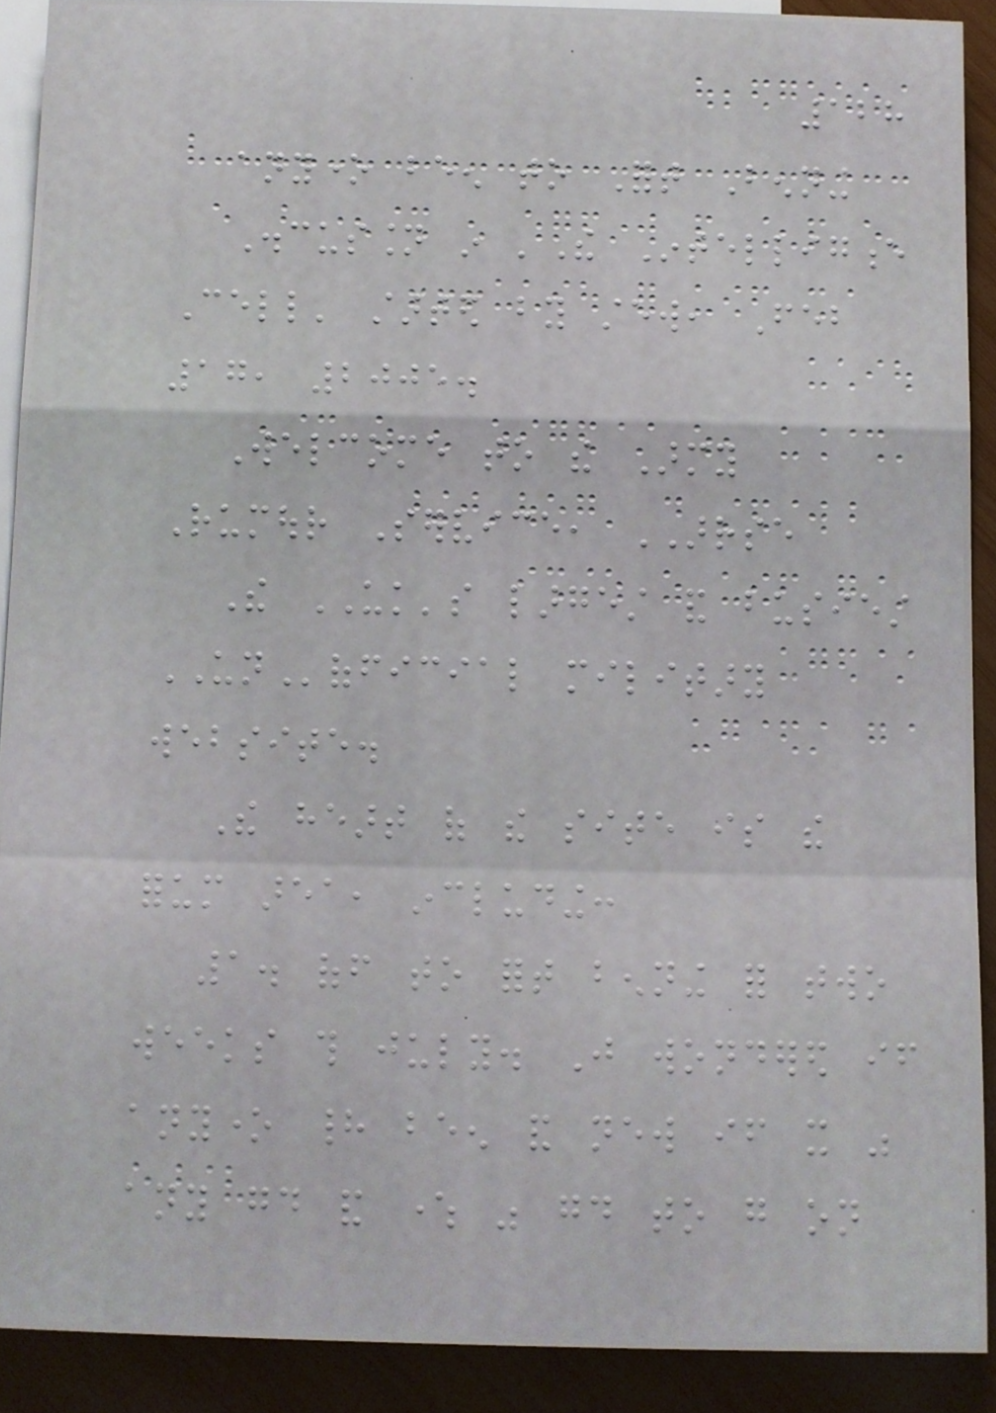128
anyone been to Fort Benning
Discussion in 'The Intelligence
Cell' started by stew, Feb
17, 2005.
Welcome to the Army
Rumour Service, ARRSE
The UK's largest and busiest
UNofficial military
website.
The heart of the site is the
forum area, including:
1. off to fort benning for two
weeks this july. Just wondered if
anyone had been and new if it was
any good and where was good to go on
